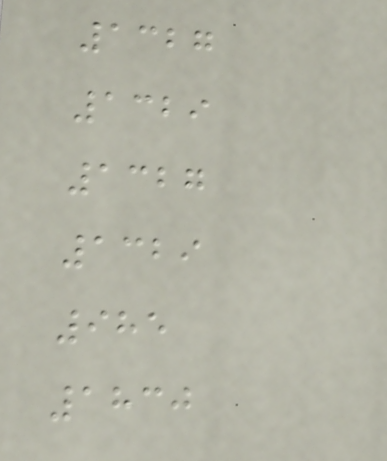1327
1329
1327
1329
985
1830
